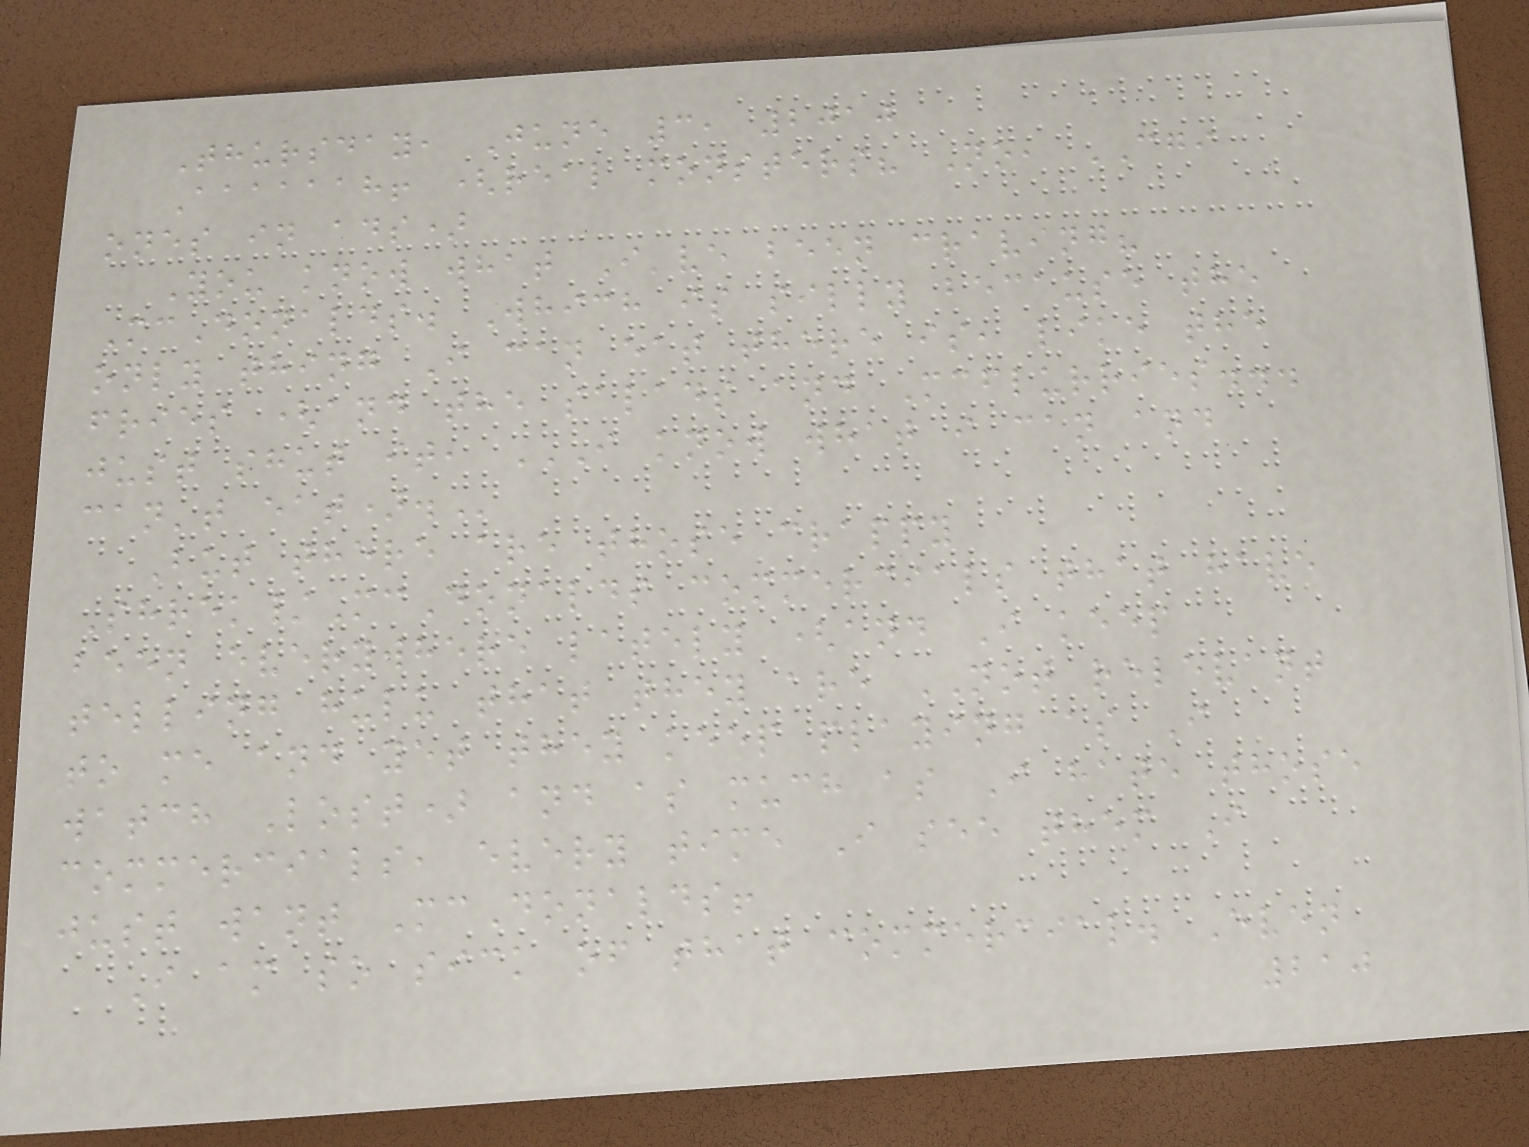Thursday, June 3, 2010
Aaaaaah! (real monsters? No, CGI
ones in ads)
You know what I've been craving?
McDonalds. Which is silly because the
only thing I can eat there is, like the
fries (and the salads and Mcflurries...
just shut it, I KNOW WHAT I CAN AND
CAN'T EAT).
But there are those crappy
Shrek/McDonalds commercials that have
been everywhere lately (and I keep
telling hulu that they are NOT relevant
to me and yet they keep playing as I
watch Lost) and as much as I hate those
commercials, every time I see them I
just want McDonalds!
I am so sick of that commercial. Even
210
